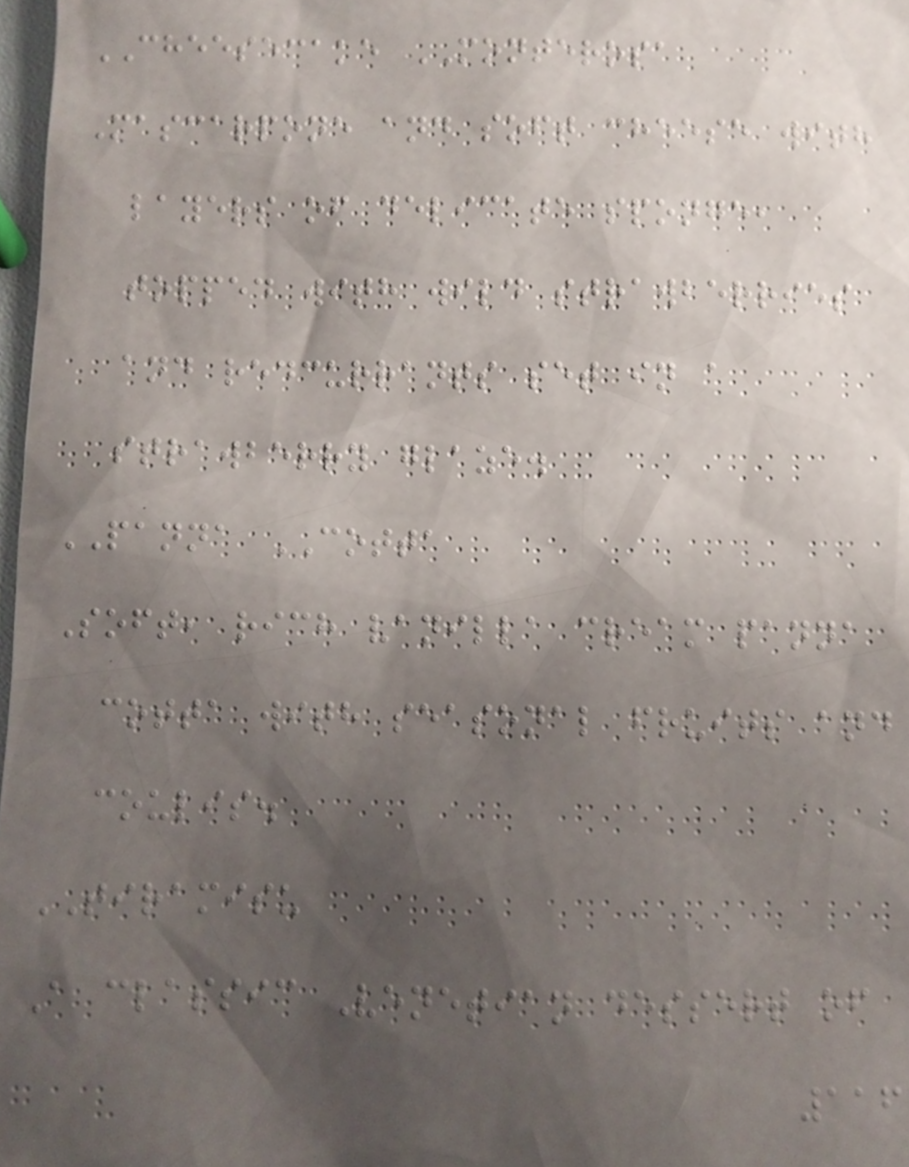CHEESECAKE MONTEROSA
Mascarpone and soft cheese with
layers of delicate sponge,
topped with wild strawberries
and redcurrants set in a
strawberry glaze.
PANNA COTTA
Soft, rich vanilla cream panna
cotta with seasonal fruits and
coulis.
TIRAMISU
A classic Venetian dessert of
116
